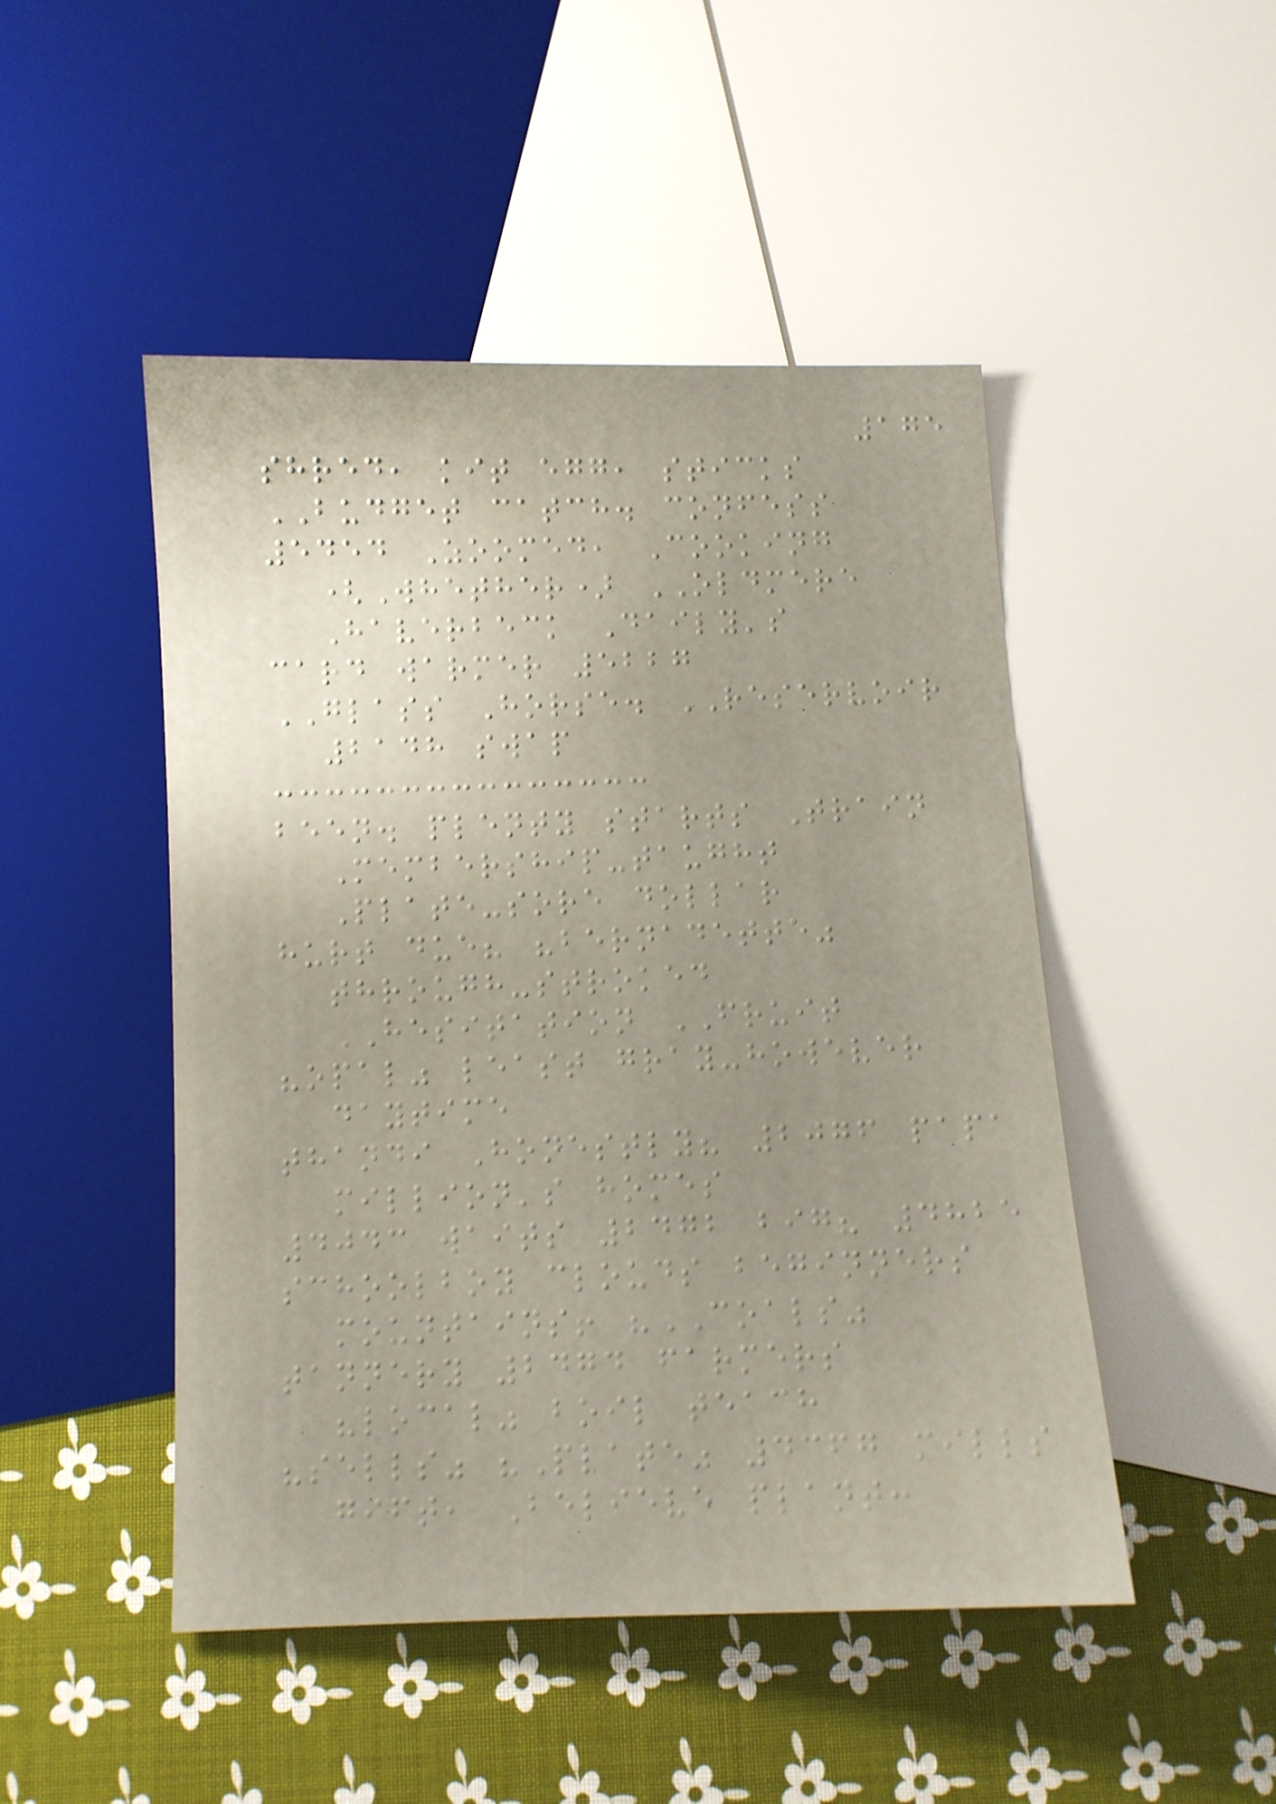175
shred, kit egg, sticks
BUDGET catch. confess
5454 Zoomed, Cooking
(Whether) OLDMERE
Haverbeck Daily's
card warmer 5227
GLASS Horse. RESERVOIR
2148 swap
been. plenty starts Train
Membership-taught
Plate-sore dollar
hurt due? "bernadette"
through-stroked
HESITATION FRUIT
"opal" least gray-however
daytime
thandi Honestly? 2076 papa
million's homes
4043 waits 2472 big? 4825
schoolboy clouds beginners
mountains! "COALS"
tannery 2474 farmers
"local" boil teach
"sells" "Plate" 4367 mills
gift, Believe plant:
